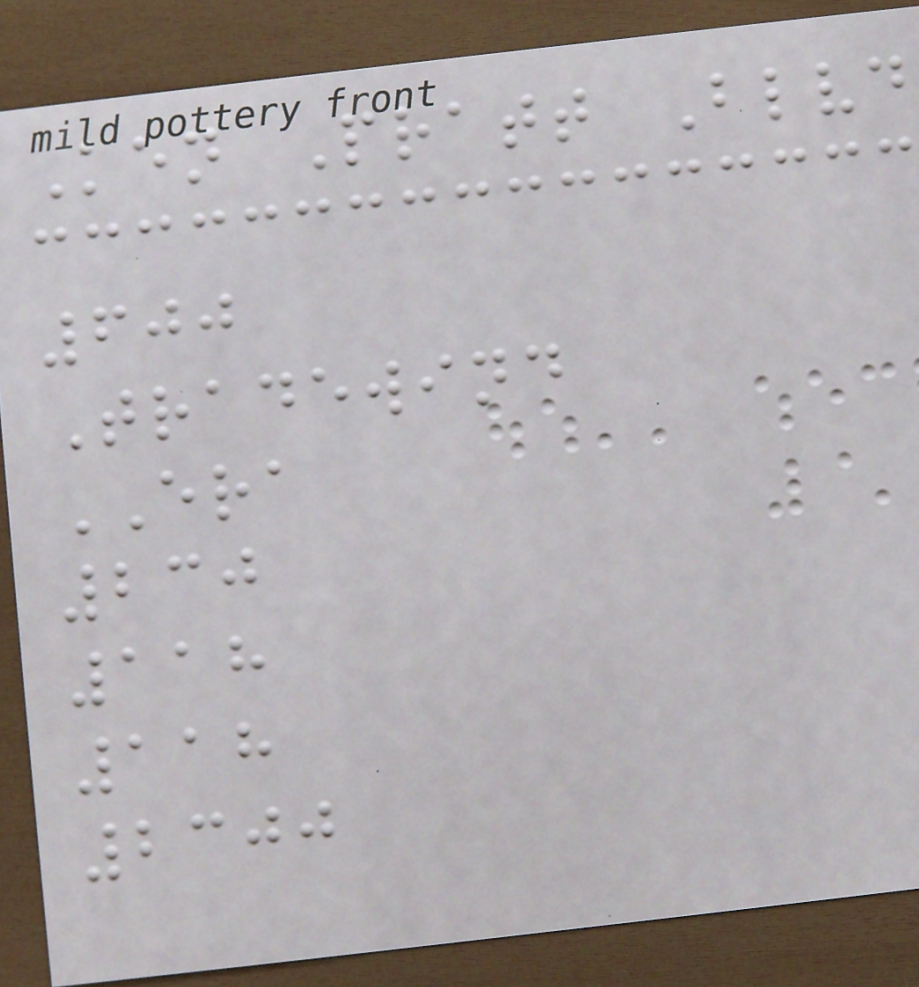Ken Pratt Blvd
600
Tradewind
ERA
230
118
118
2300
